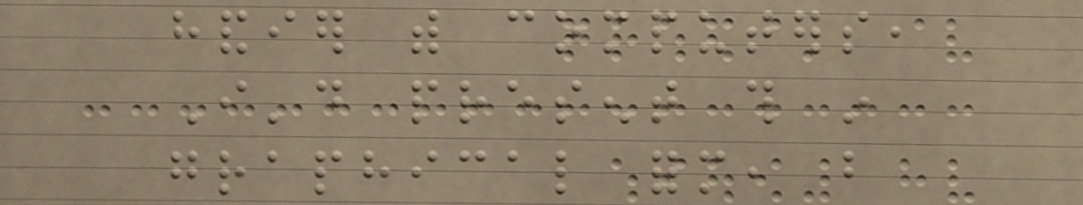handier with computers,
I'd present this in
graphical form, but
